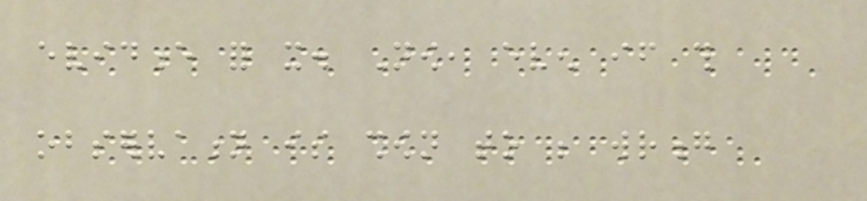evidence for it. Now, even if this
observation is shown to be wrong
